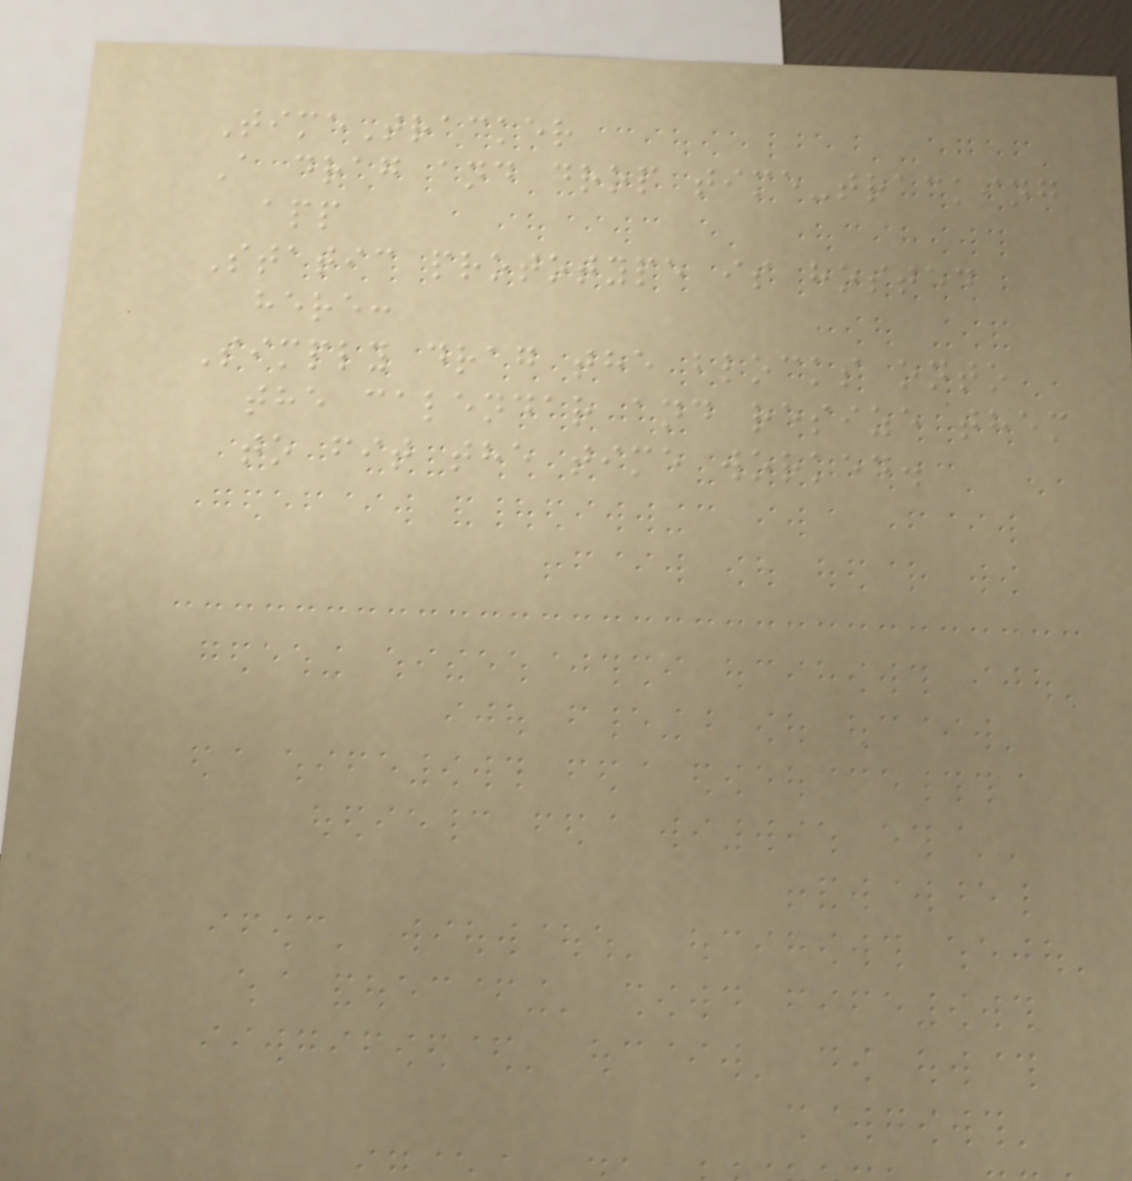TimeTracker
A drag and drop time-tracking
app
Static prototype is hosted
here:
Simply drag the blocks onto
the calendar and resize them
to fit the time worked.
